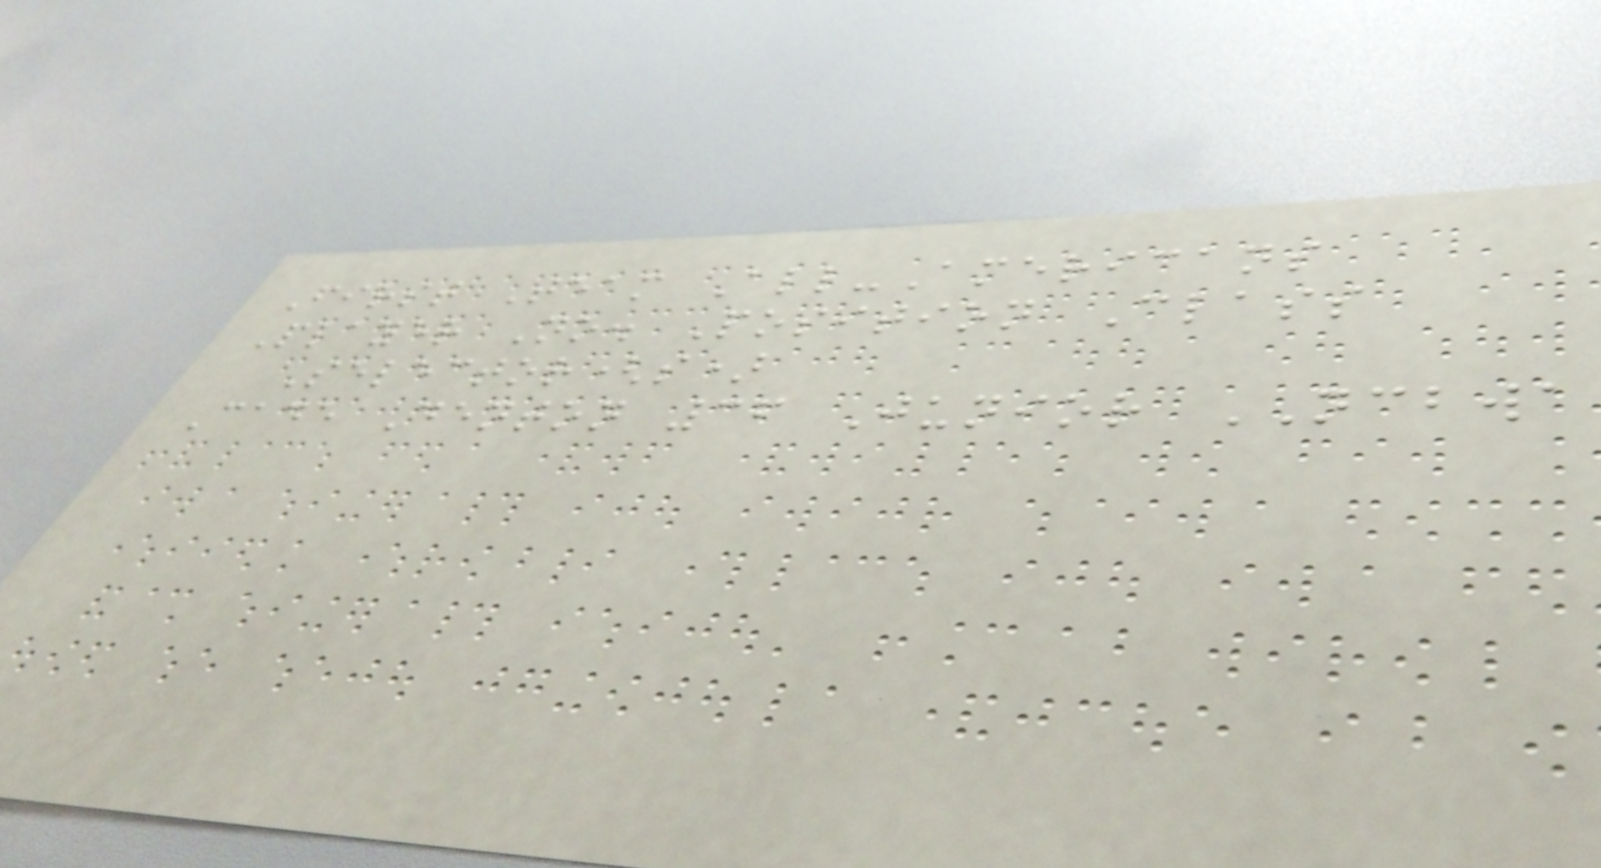First Team All-Americans
Player No. Position Class
Selector(s)
Cade Denton 36 Junior NCBWA
